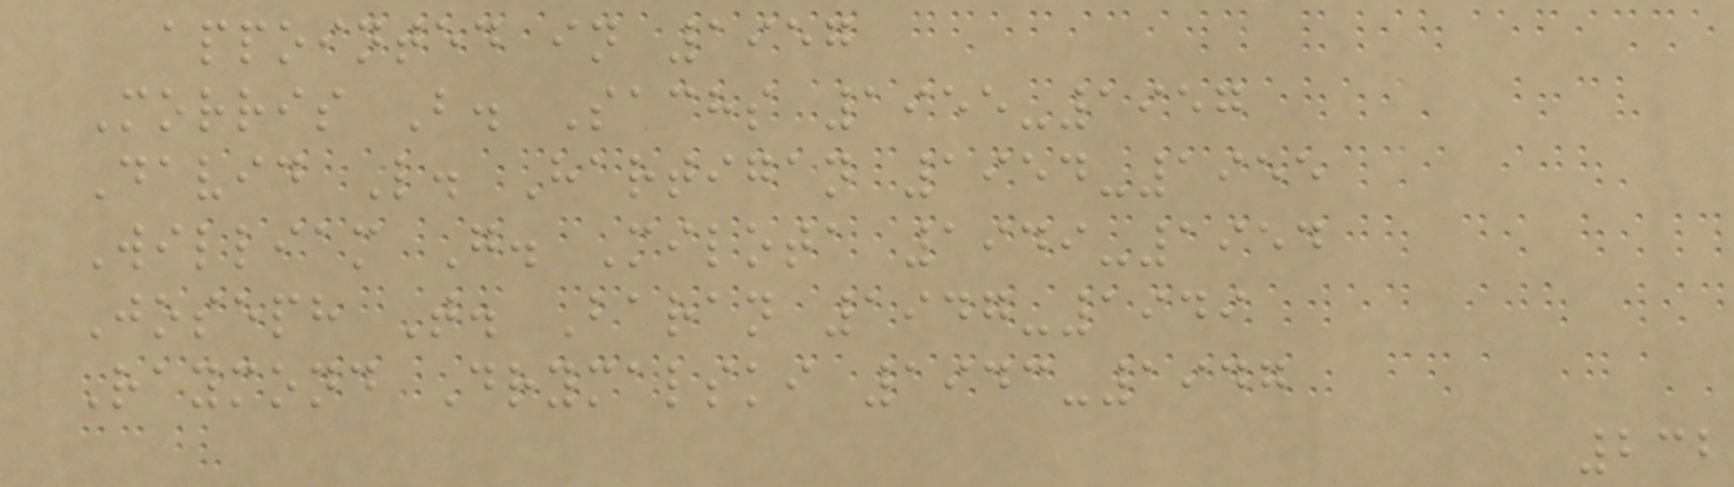appointed in 1957
Morris B. Sachs 1955-1957
David L. Hartigan 1954-1955
William G. Milota 1949-1954
Joseph T. Baran 1947-1949
Raymond Drymalski 1943-1947
232
